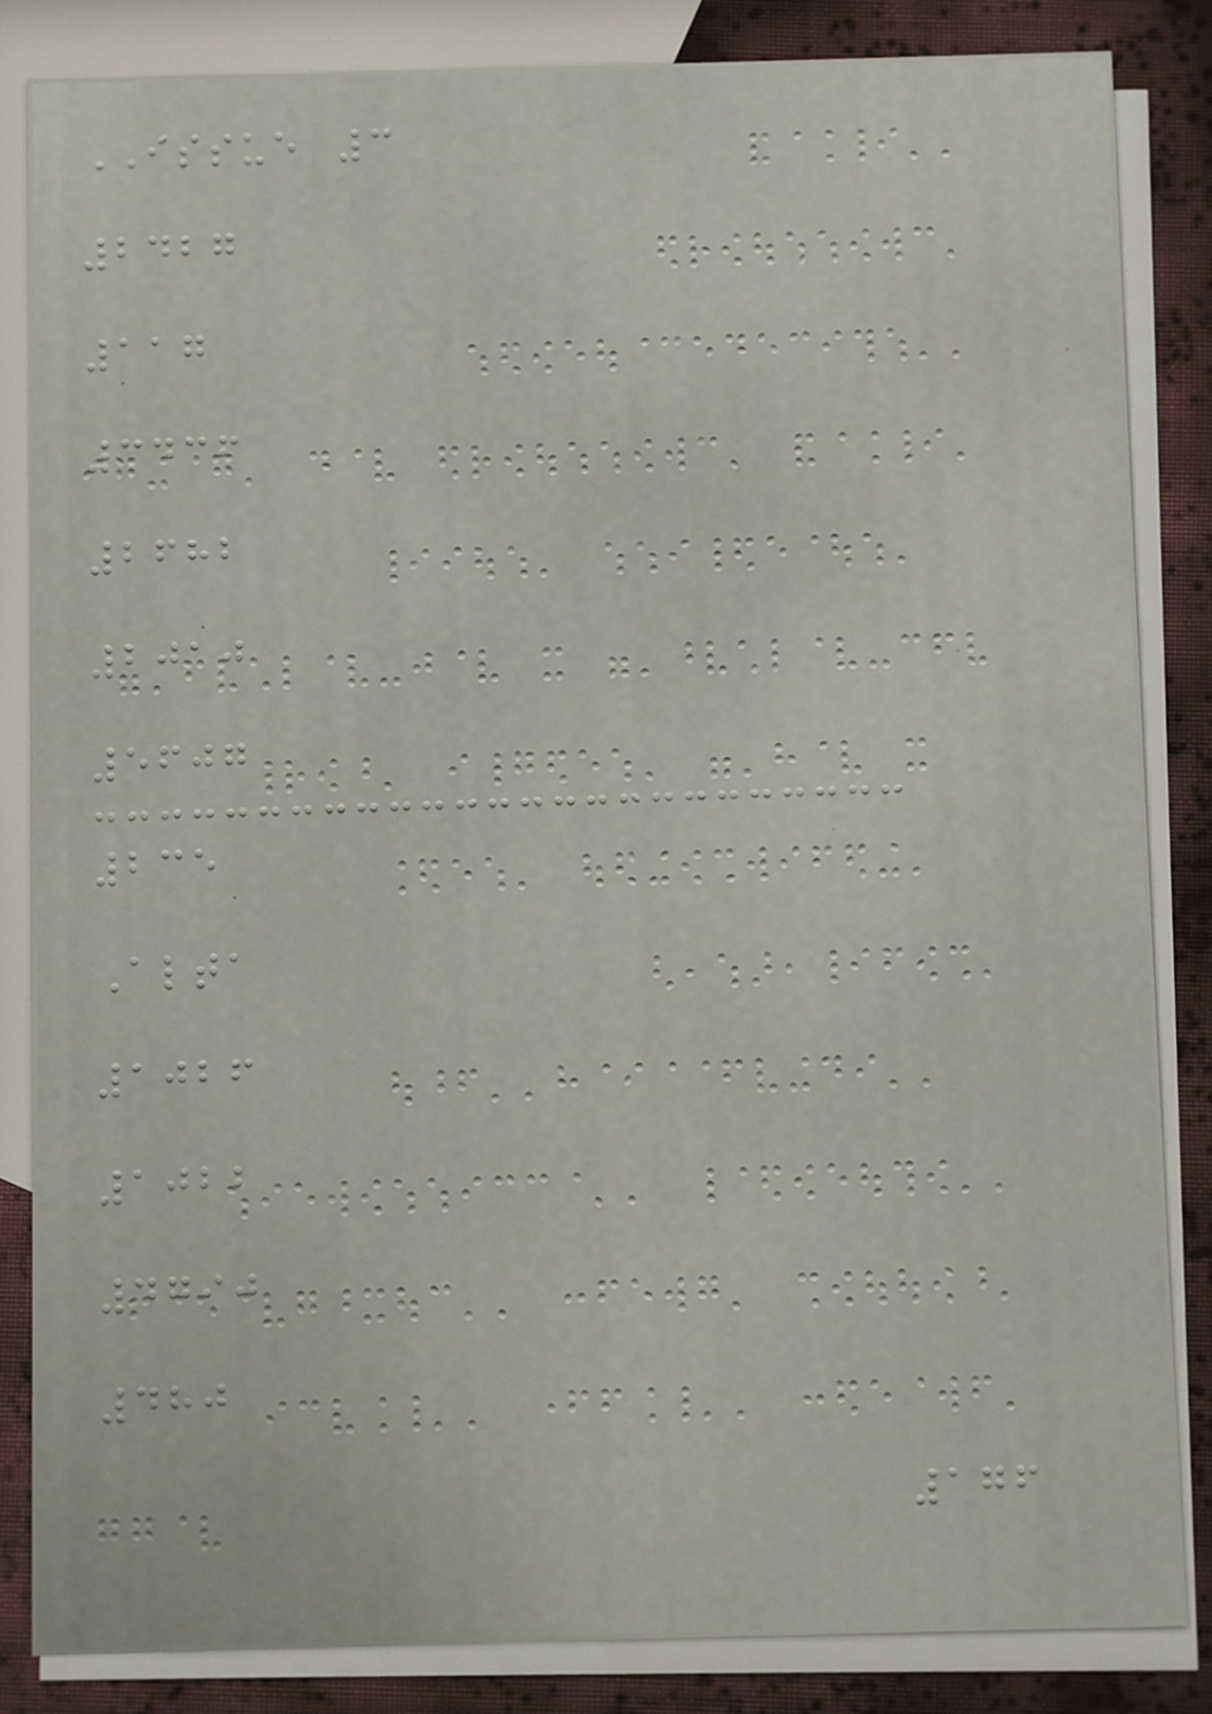ISSUE 3
2427
117
3436
2682
2010
5607
235
Alta
1026
1022
4790
480
176
